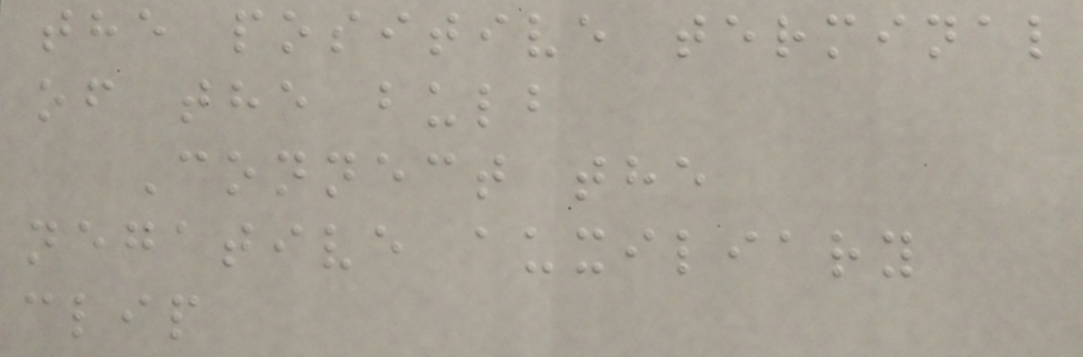the positive terminal
of the bulb
Connect the
negative auxiliary
clip
